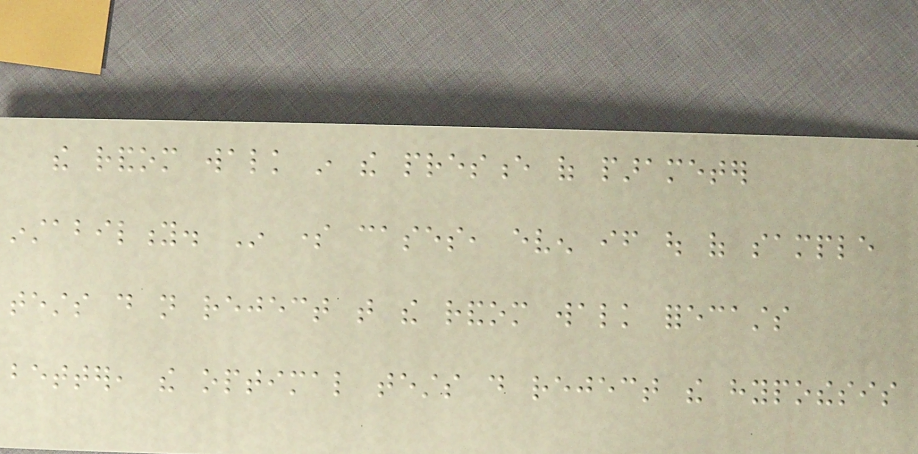the random walk in the presence of parameter
instability. In some cases, even if out of sample
tests do not reject that the random walk forecasts
better, the optimal tests do reject the hypothesis
